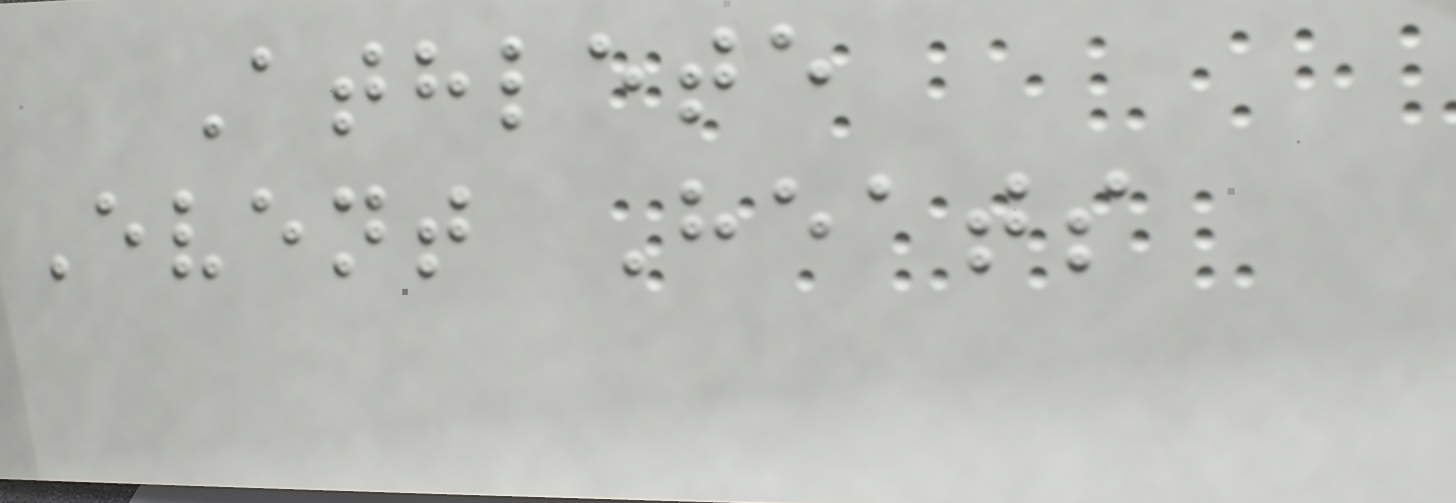Athlete
Event Heats
